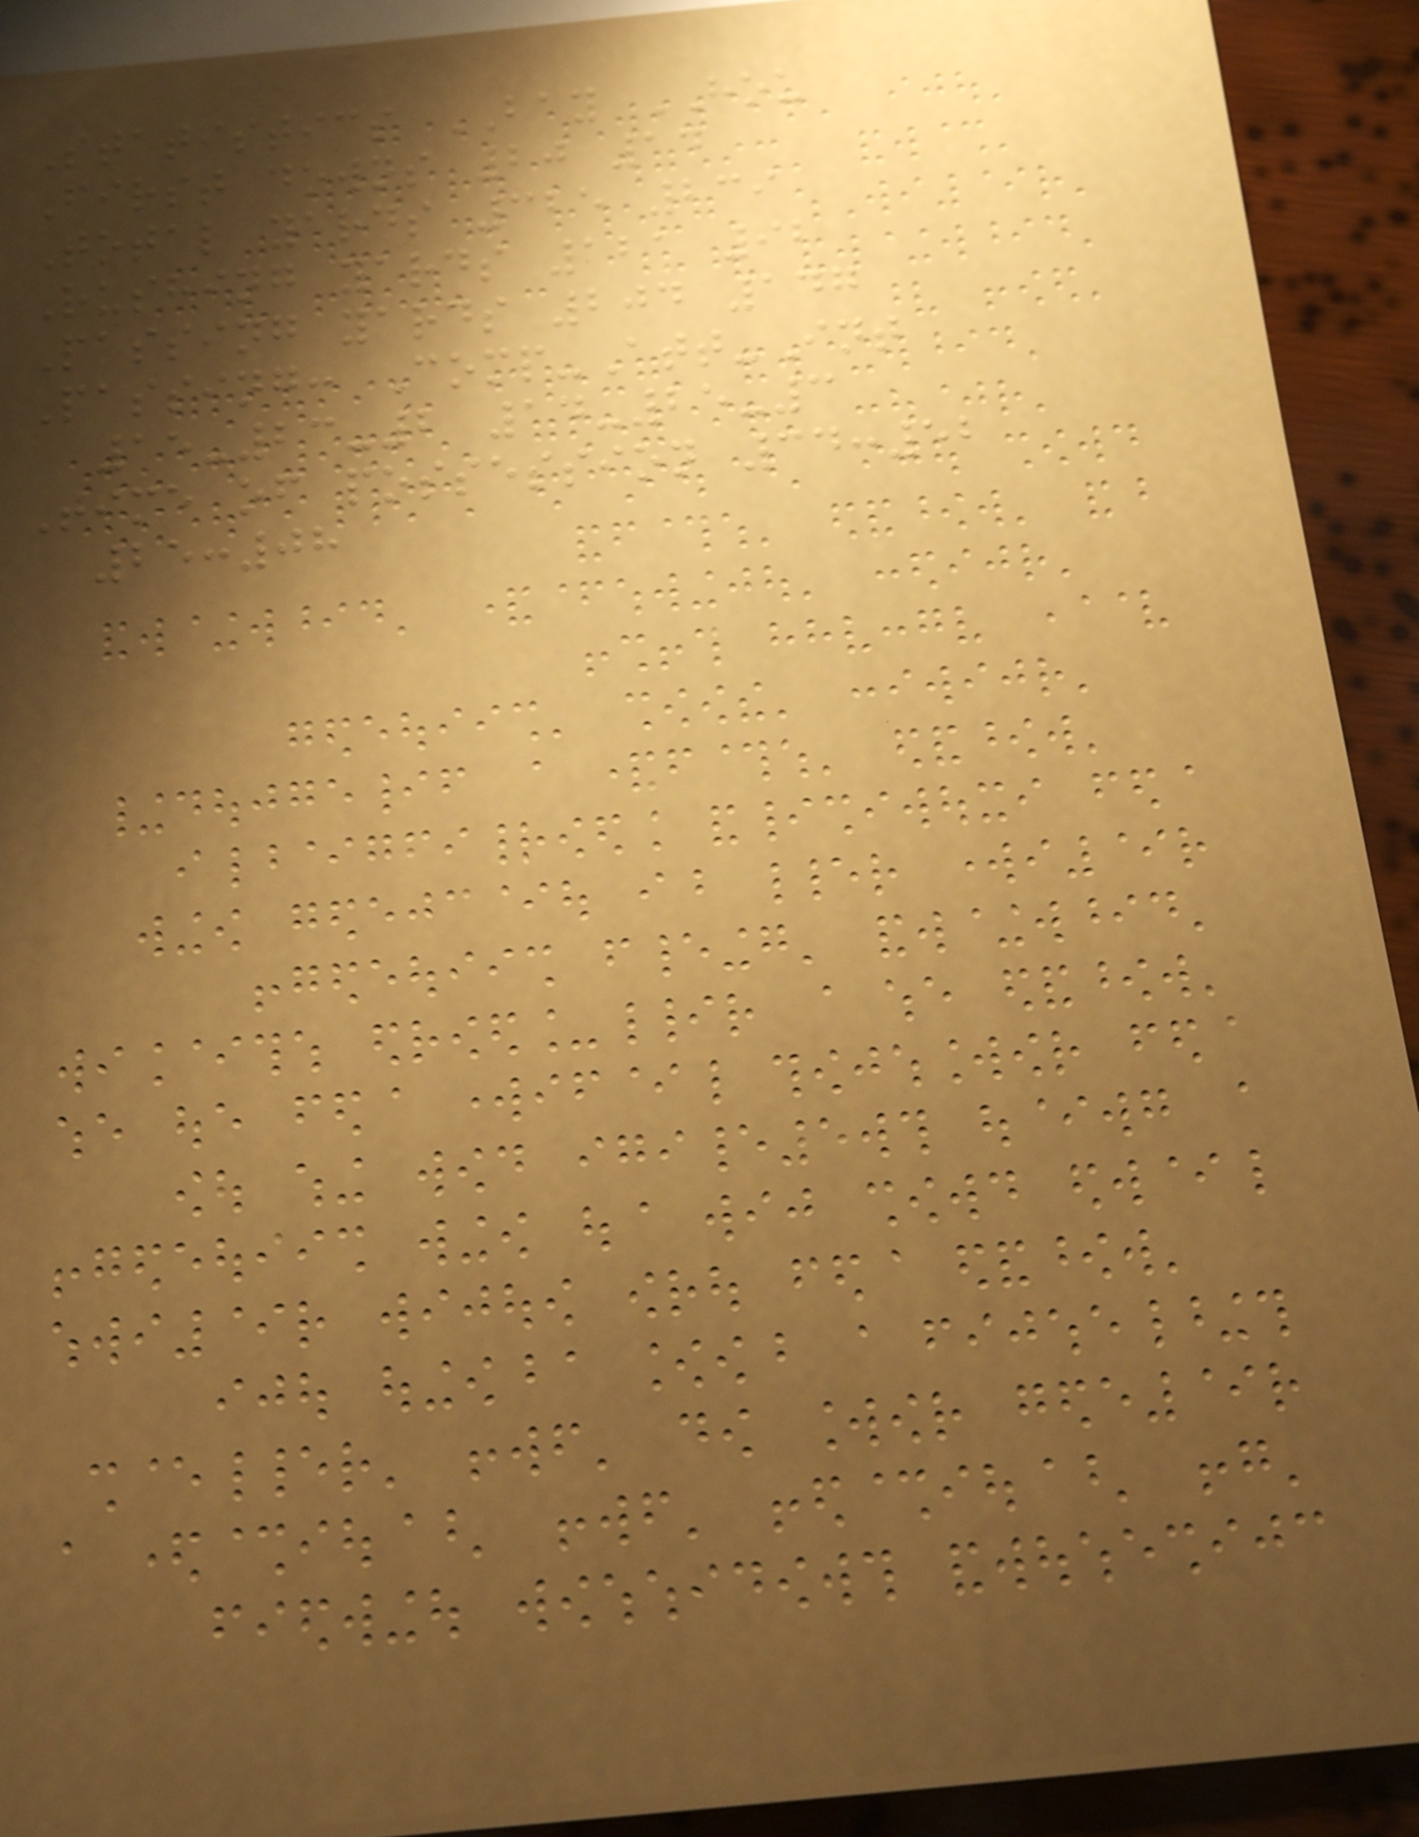Statistics BAY HOU
First downs 20 14
Total yards 325 239
Rushing yards 121 92
Passing yards 204 147
Passing: Comp-Att-Int
15-23-2 14-25-3
Time of possession 34:52
25:08
